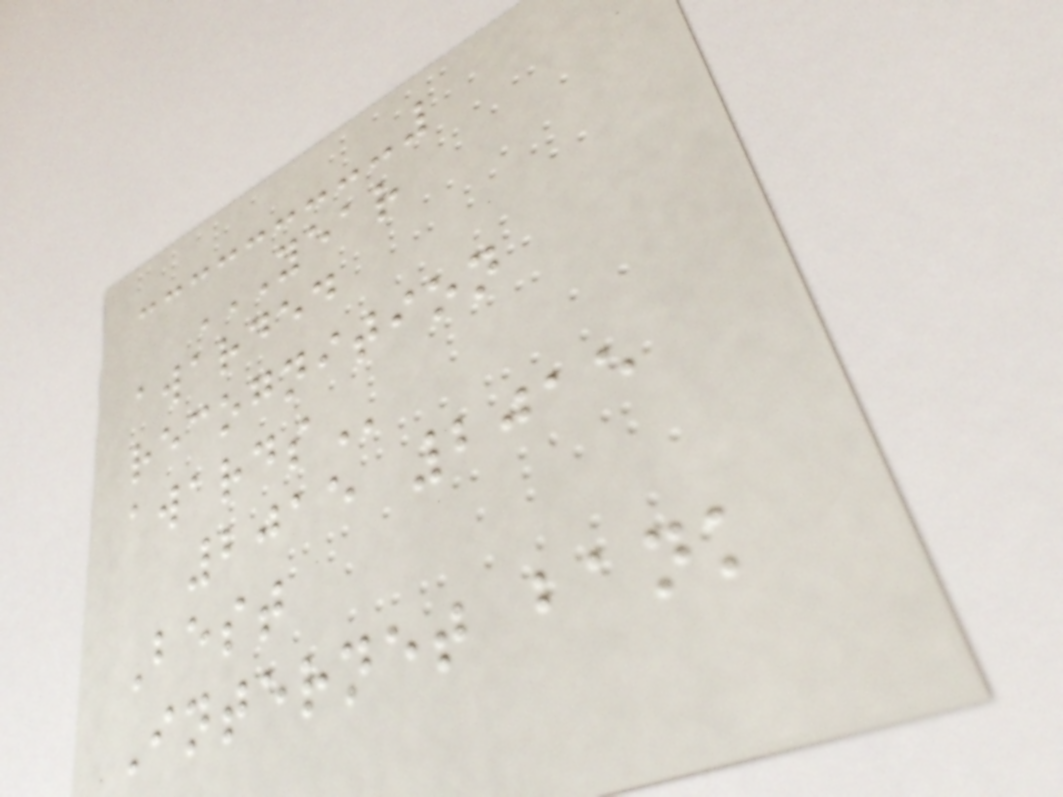YEAR
AWARDED
RECOGNITION
AWARDS
2015 2015
Best
Internet bank
